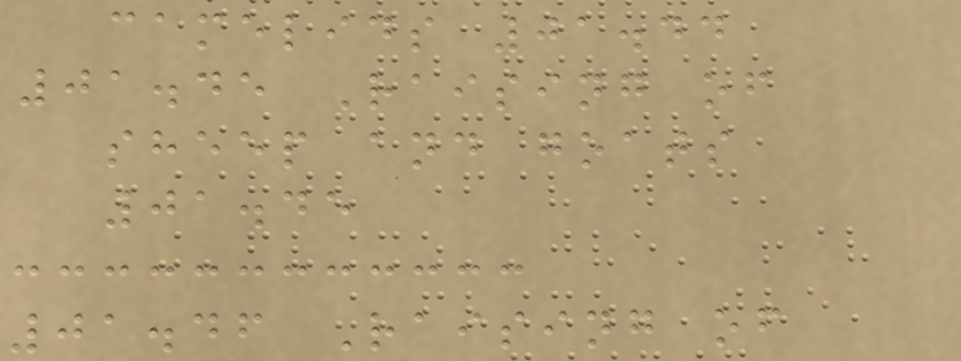camelids 01.44
01.45 Raising of
sheep and goats
01.45
01.46 Raising of
